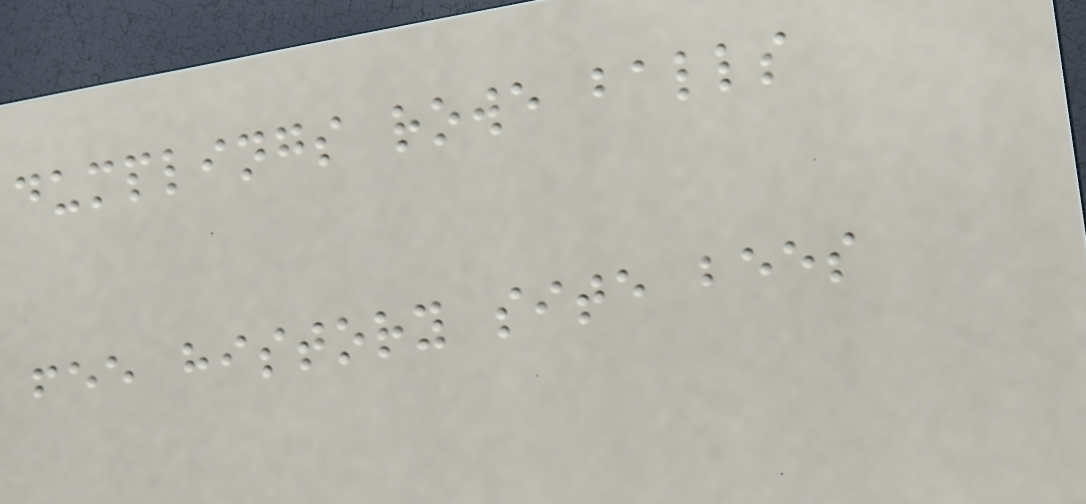dumplings rowe balls
fee history site bees
